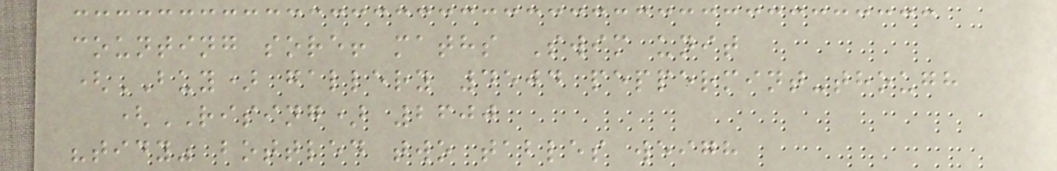counting sore! maths Swim unit
(BUY) gallery 4504 peppermint-though
(RISING) 2600
"tidy" bottled two tables weigh
